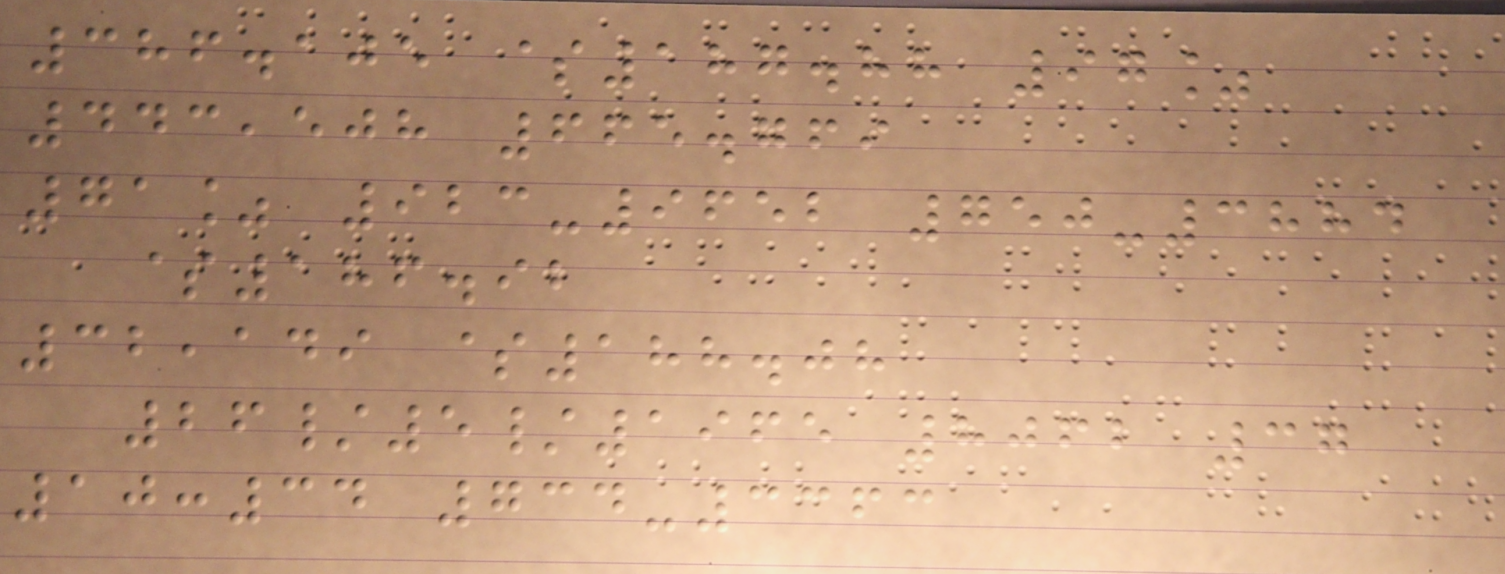386.105 $187.88 97%
443,508 665.769
71% 923-9652 750-3884
$186.92
32,149 $188.08
26/5/1965 8062 37
10:34 734-3363
